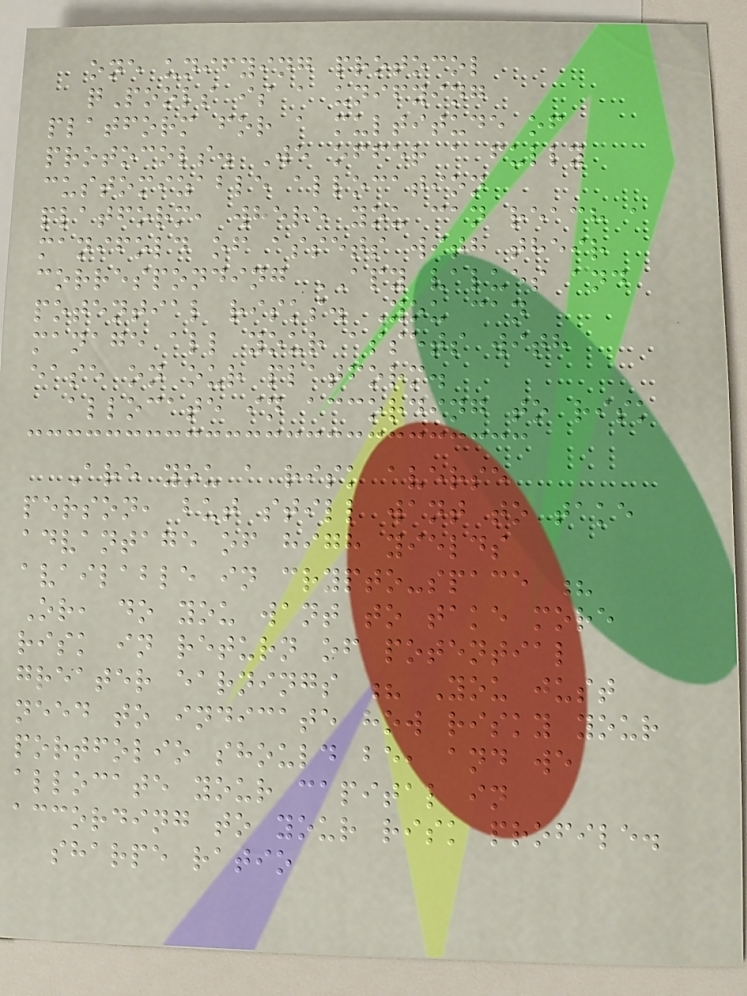one unifying protocol
qPools is a unifying
platform for a multitude of
protocols. We offer a fully
customizable allocation
platform, where you can reach a
manifold of assets with their
corresponding APY values and
potential risks. You can
manage all your assets with
ease on our platform.
allocate in according to risk
Are you a risk averse
person, but still want to take
advantage of high yields
available in crypto-space ?
Or, do you want to take more
risk in return of potential
greater earnings ? You just
need to indicate how risky your
portfolio should be, and we
allocate your capital in
according to your risk profile.
sharpe ratio
